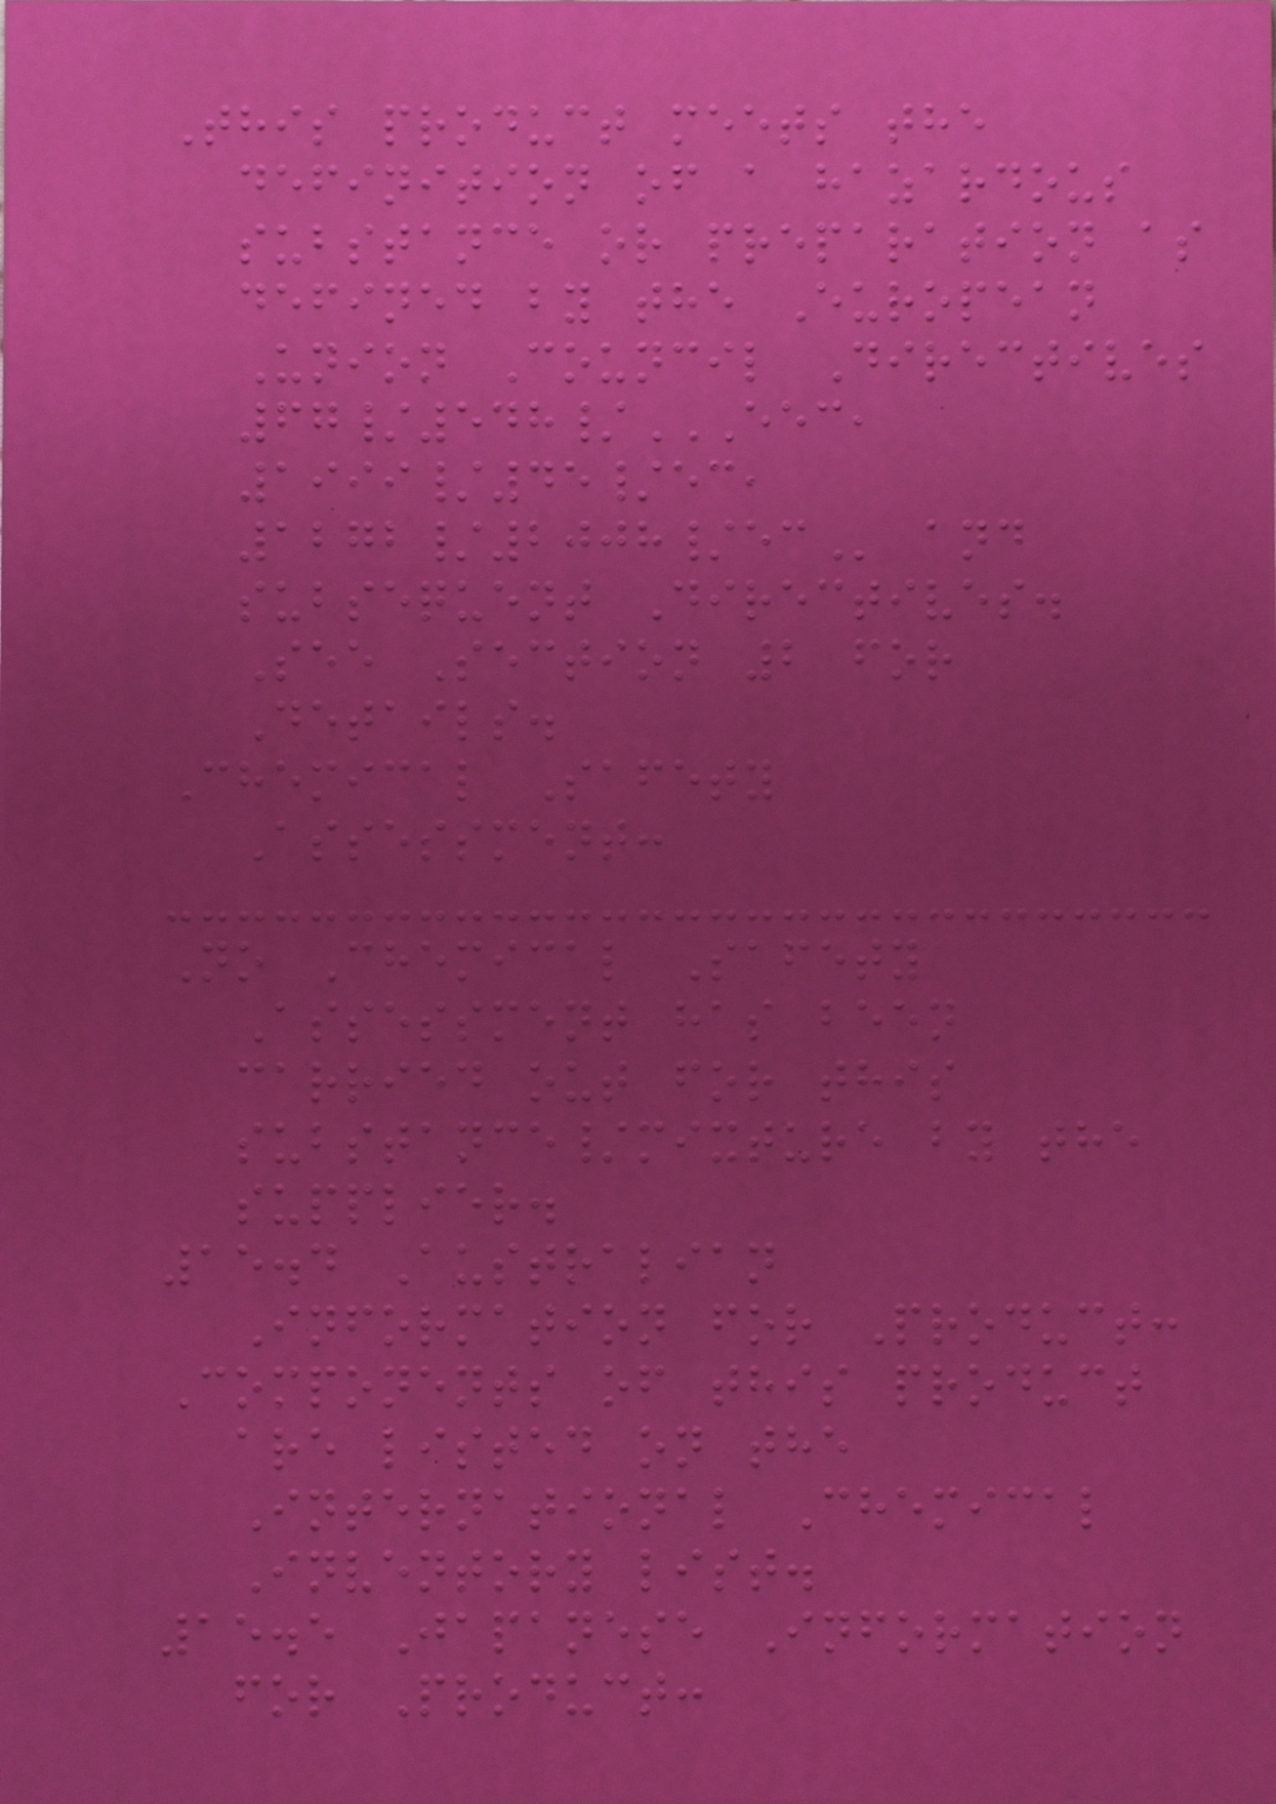This product meets the
definition of a hazardous
substance or preparation as
defined by the European
Union Council Directives
67/548/EEC,
1999/45/EC,
1272/2008/EC and
subsequent Directives.
See Section 2 for
Details.
Chemical Safety
Assessment:
No Chemical Safety
Assessment has been
carried out for this
substance/mixture by the
supplier.
15.4 Australian
Information for Product:
Components of this product
are listed on the
International Chemical
Inventory list.
15.5 Japanese Information
for Product:
